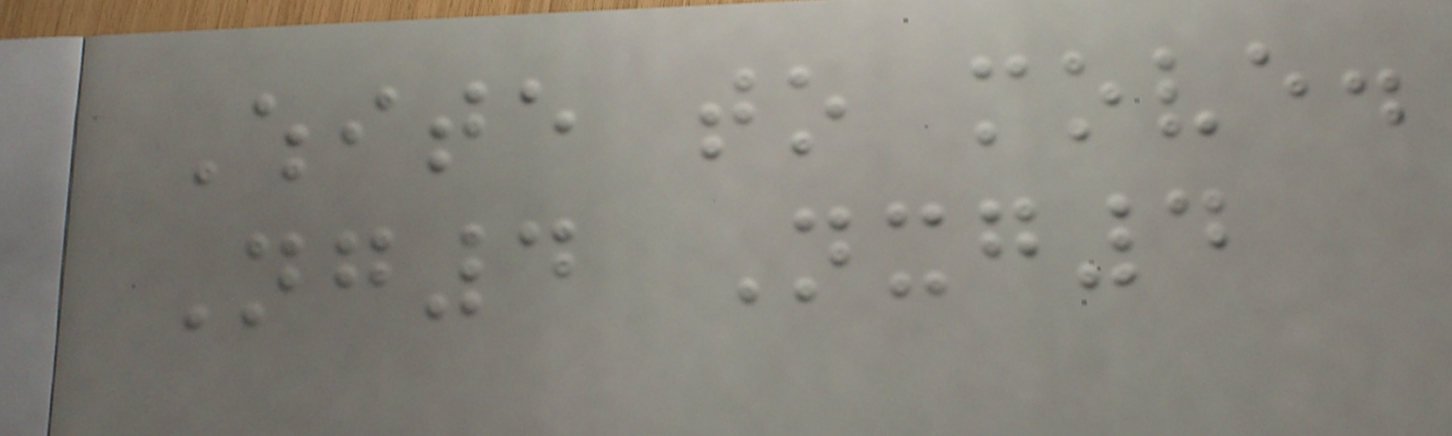White to move.
Ng4 Nxg4
